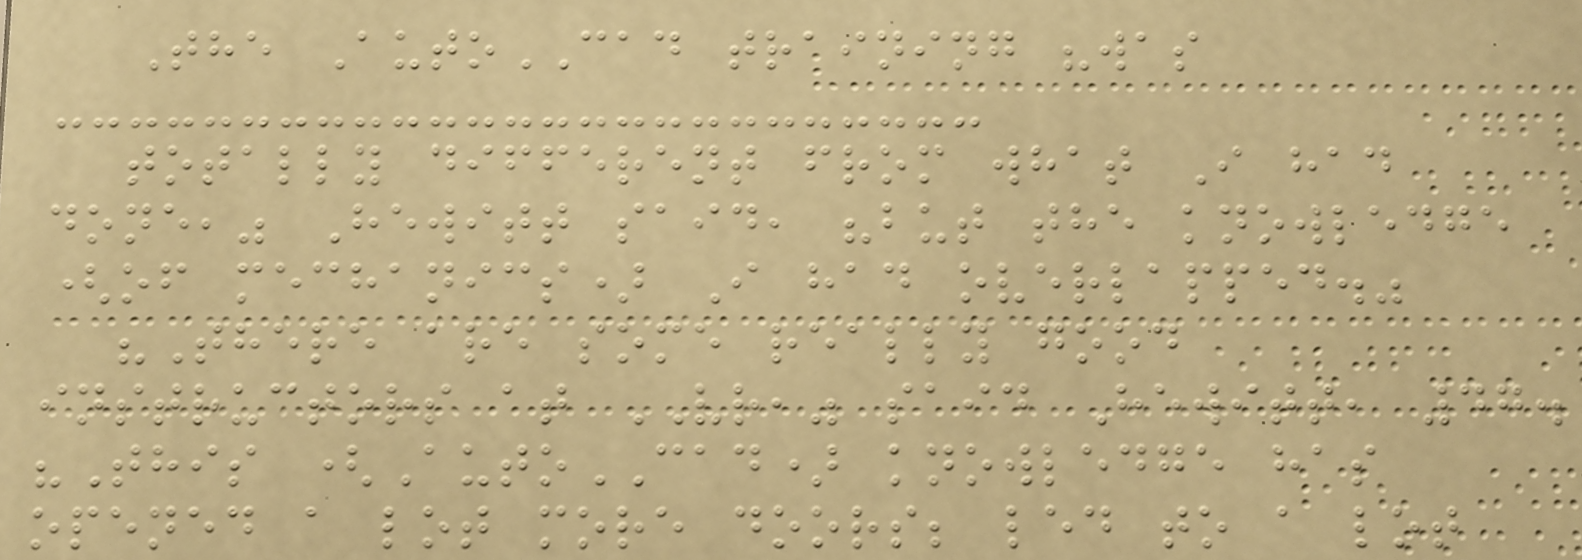The AutoCAD training "was
totally different from what I had
done," Hewitt said, "but the knowledge
(of mechanics) I had overlapped."
"There are some really good
instructors at VR," said Hewitt, 47.
"This (AutoCAD) knowledge has
opened a lot more doors; led to a lot
